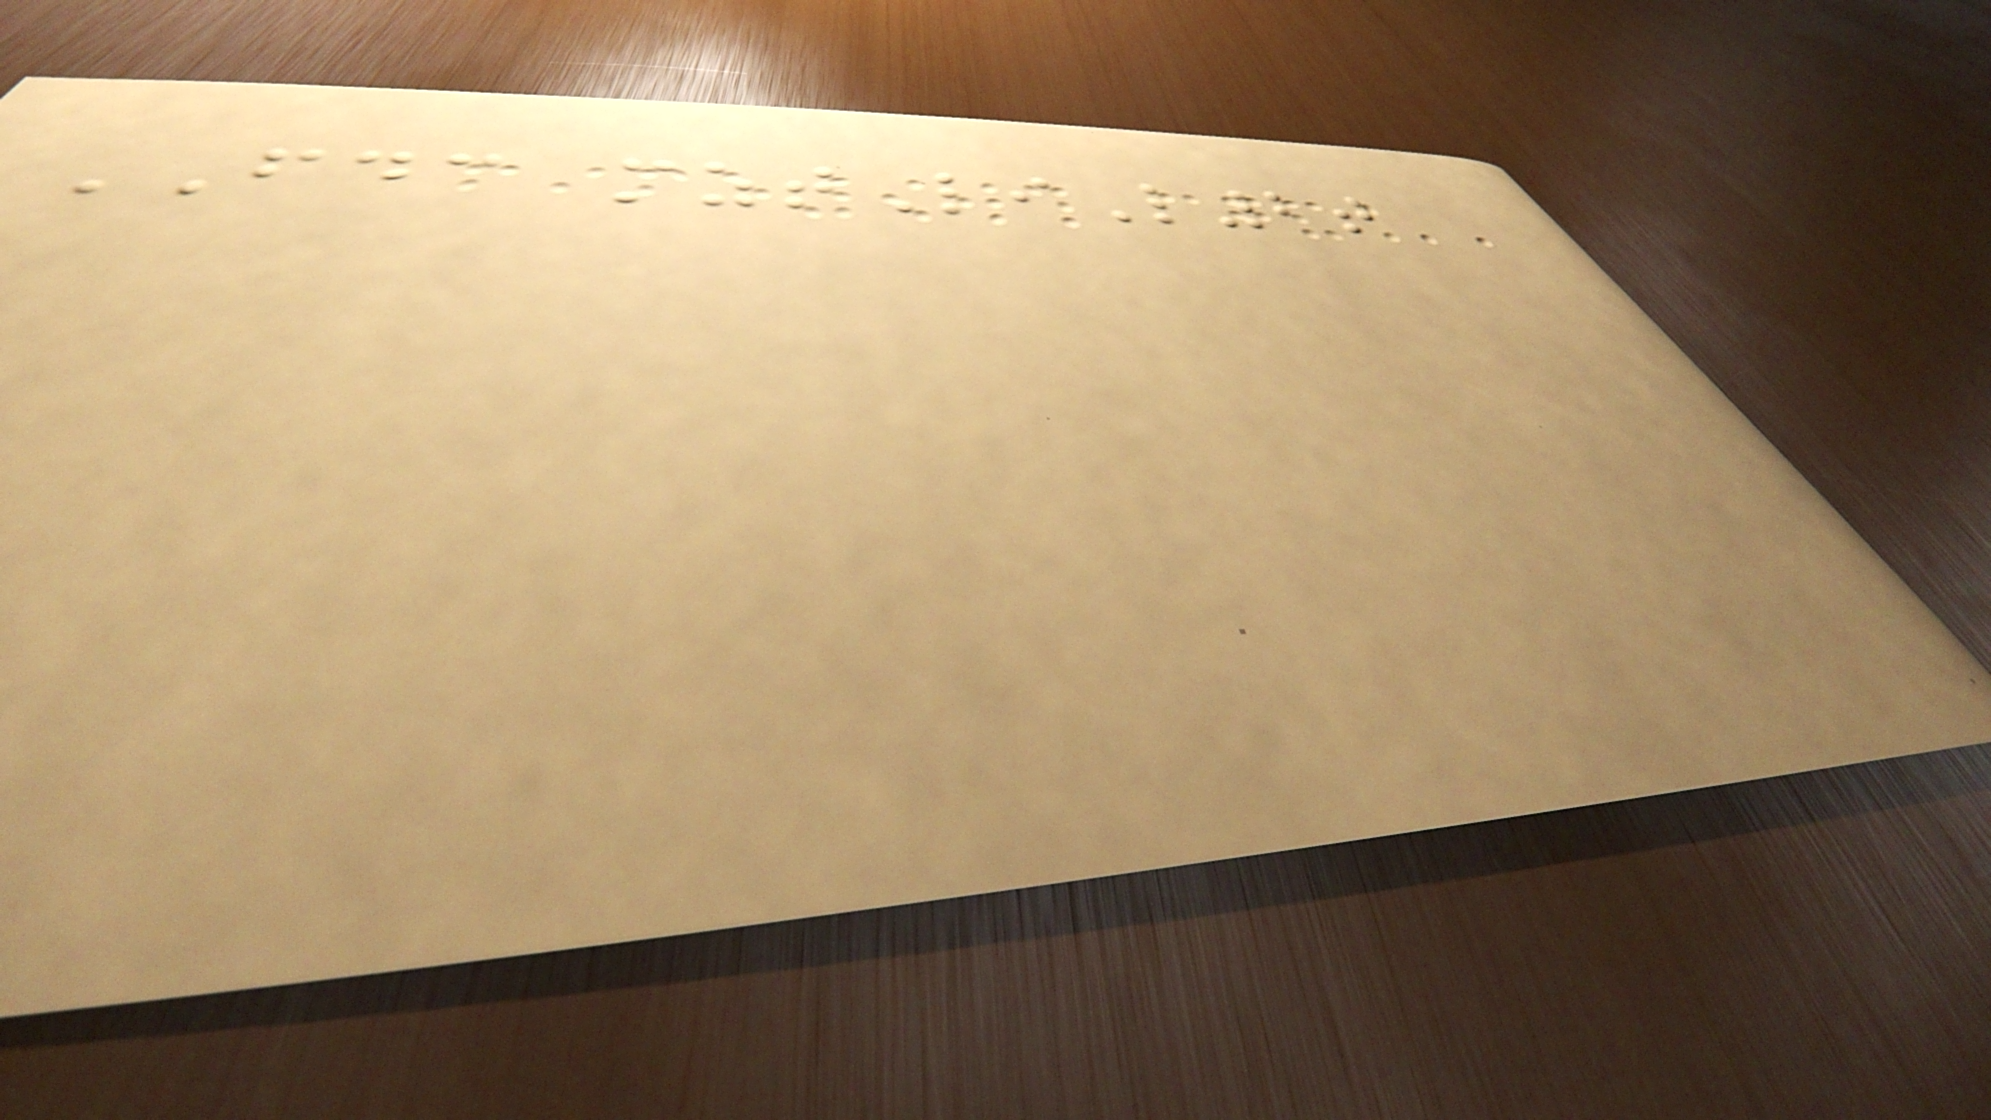FDC mztLiL2t
